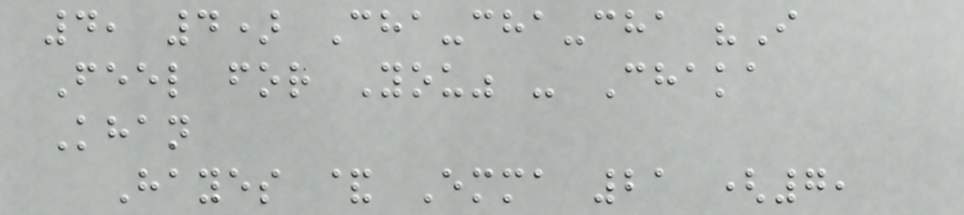4, 4) Cha-cha-cha "I
Feel for You" - Chaka
Khan
Hayes & Emma 21 (7,
